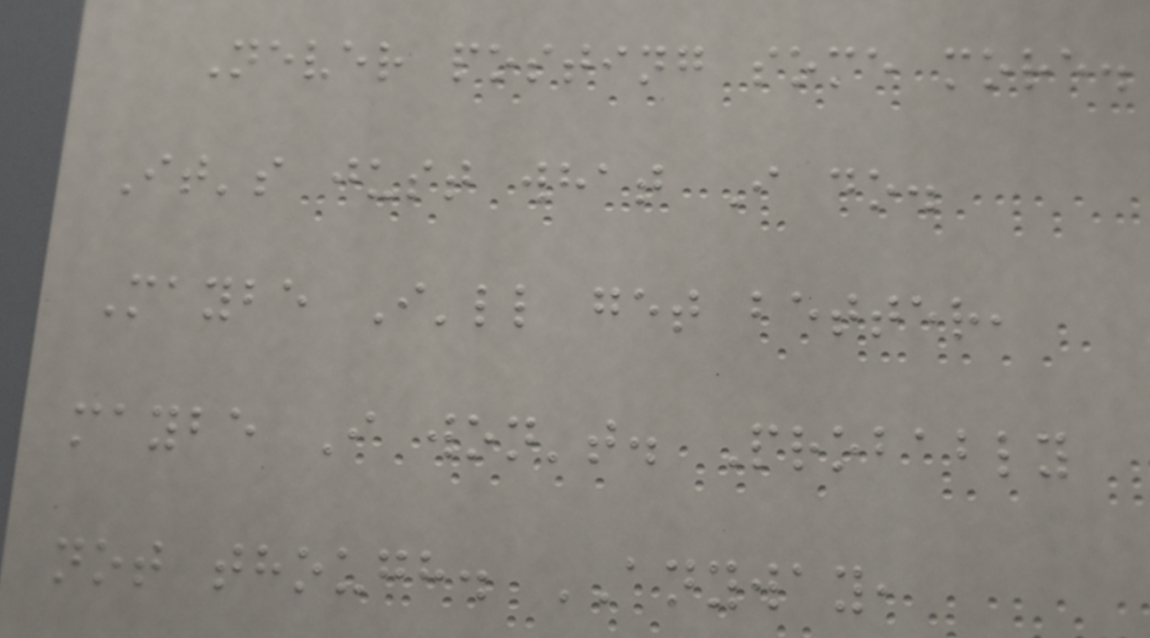Never posting some more.
It's just what I do.
Maybe I'll get better,
maybe I won't. Probably
not though. ANYWAY,
